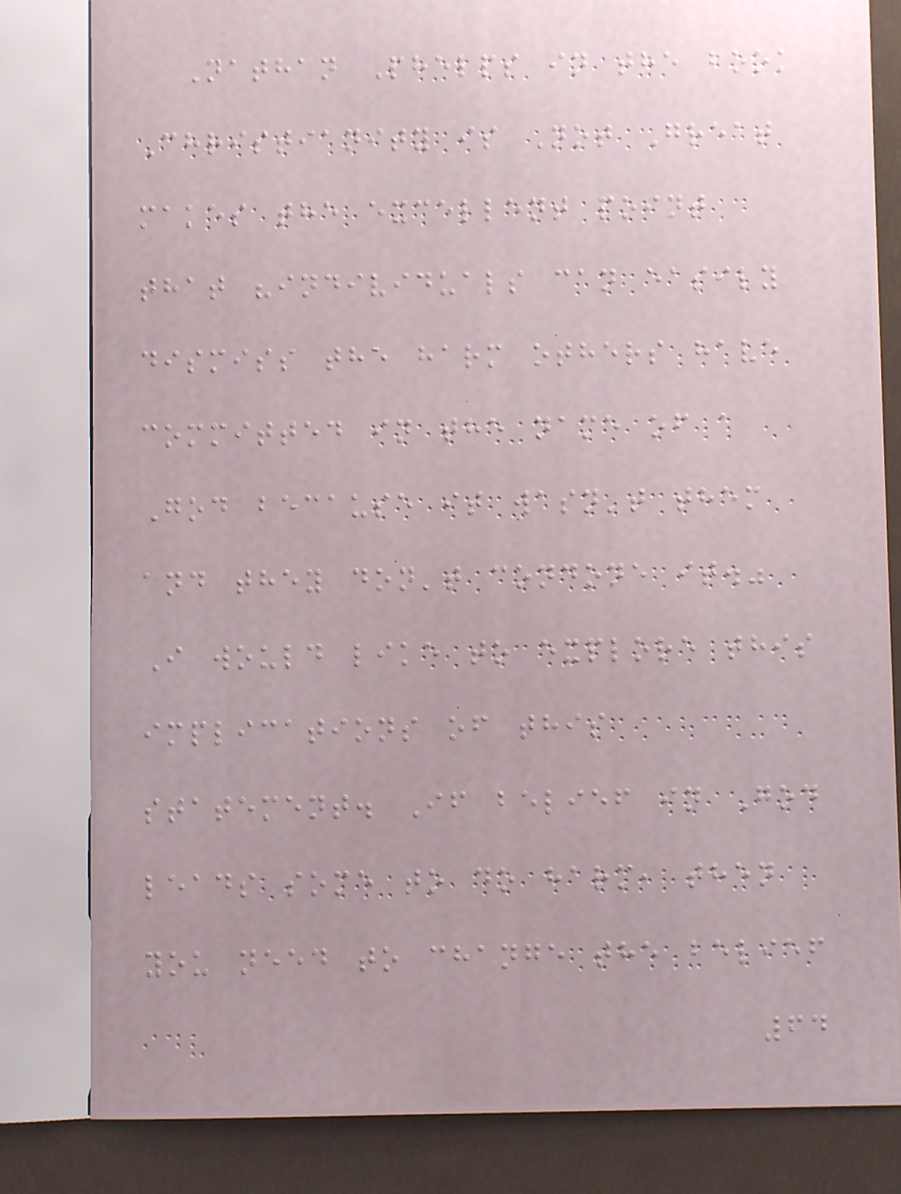Nathan Phelps in the book
Christianity is Not Great
makes the excellent point
that "individuals can easily
dismiss the harm others have
committed in the name of a
God because it wasn't them
and they don't condone it."
I would like to explore this
implications of this
statement. If belief in God
leads some to do harm, then
you need to change the belief
64
